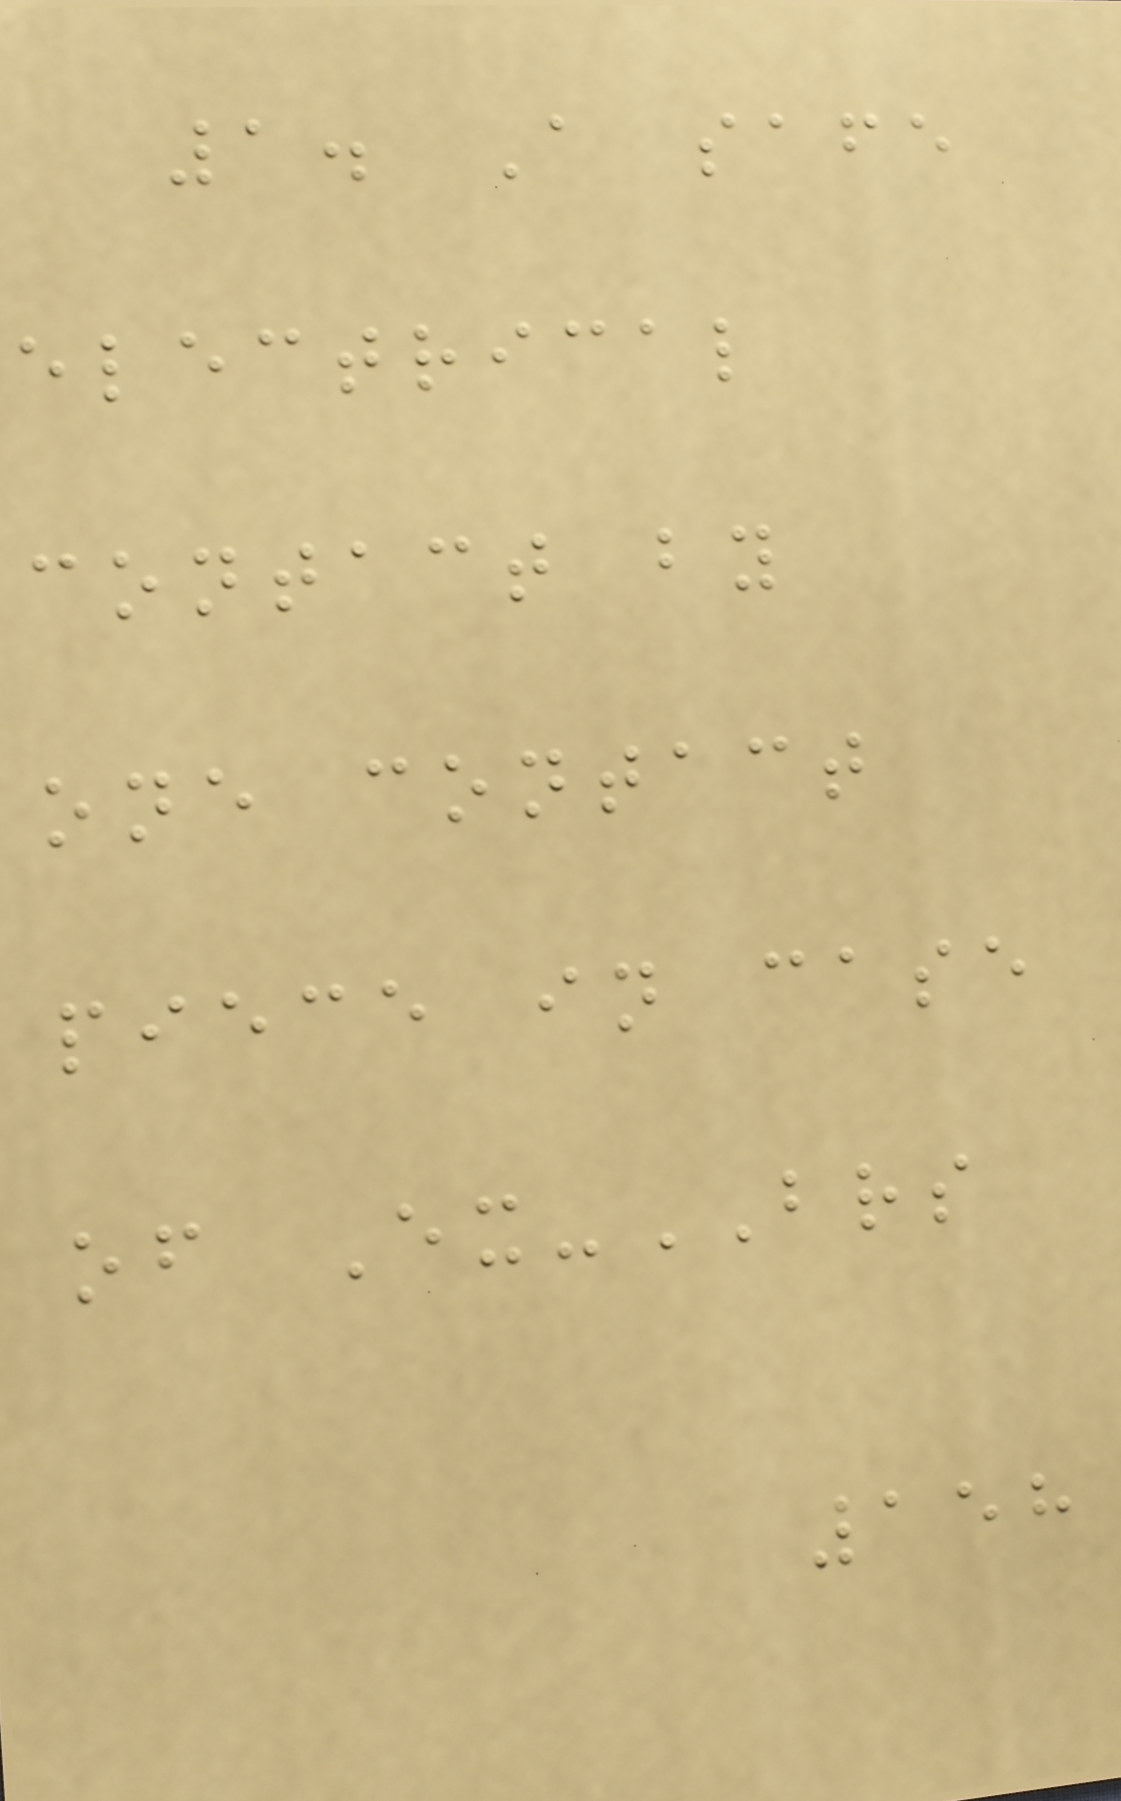1. A safe
electrical
contact by
one contact
piece in case
of Ex-BRS
158
